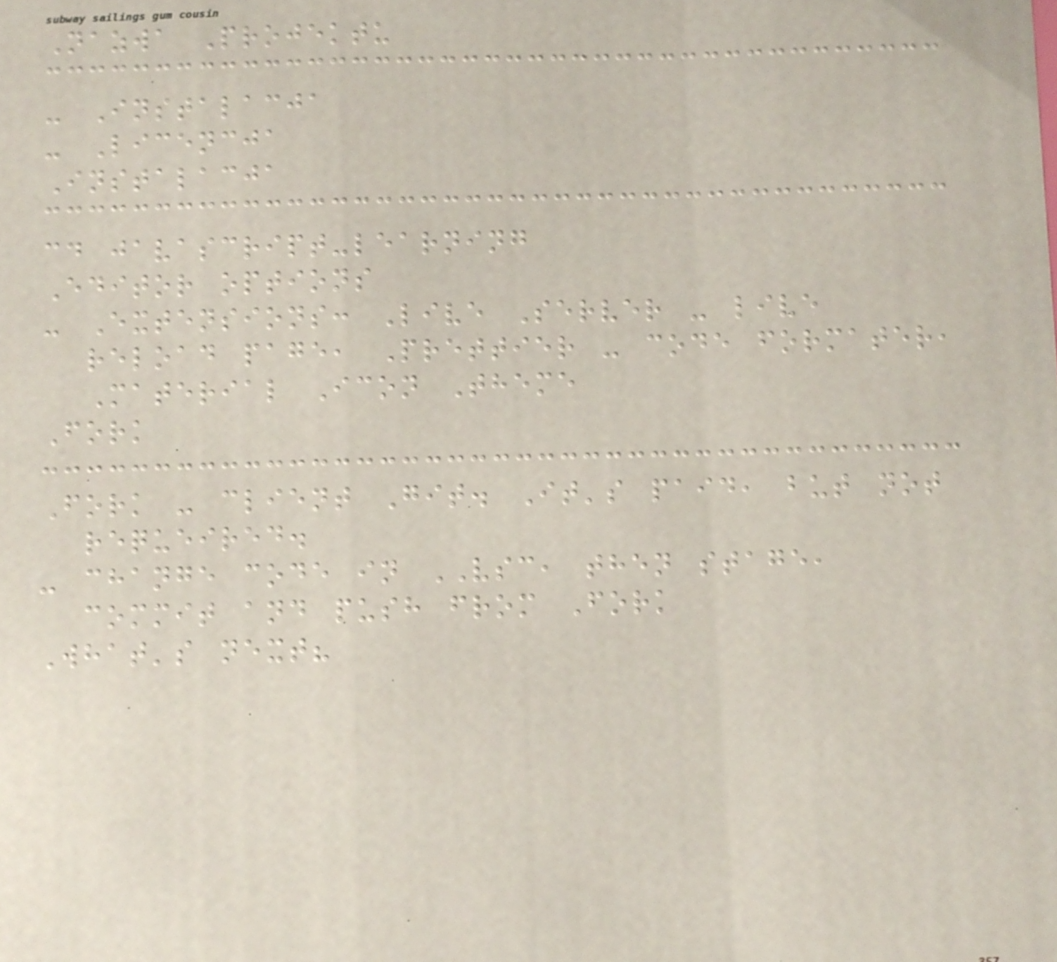Nazwa Projektu
- Instalacja
- Licencja
Instalacja
cd javascript-learning
Editor options
- Extensions: Live Server - live
reload page, Prettier - code formater,
Material Icon Theme
Fork
Fork - client Git. It's paid, but not
requeired.
- change code in VSC, then stage,
commit and push from Fork
What's next?
